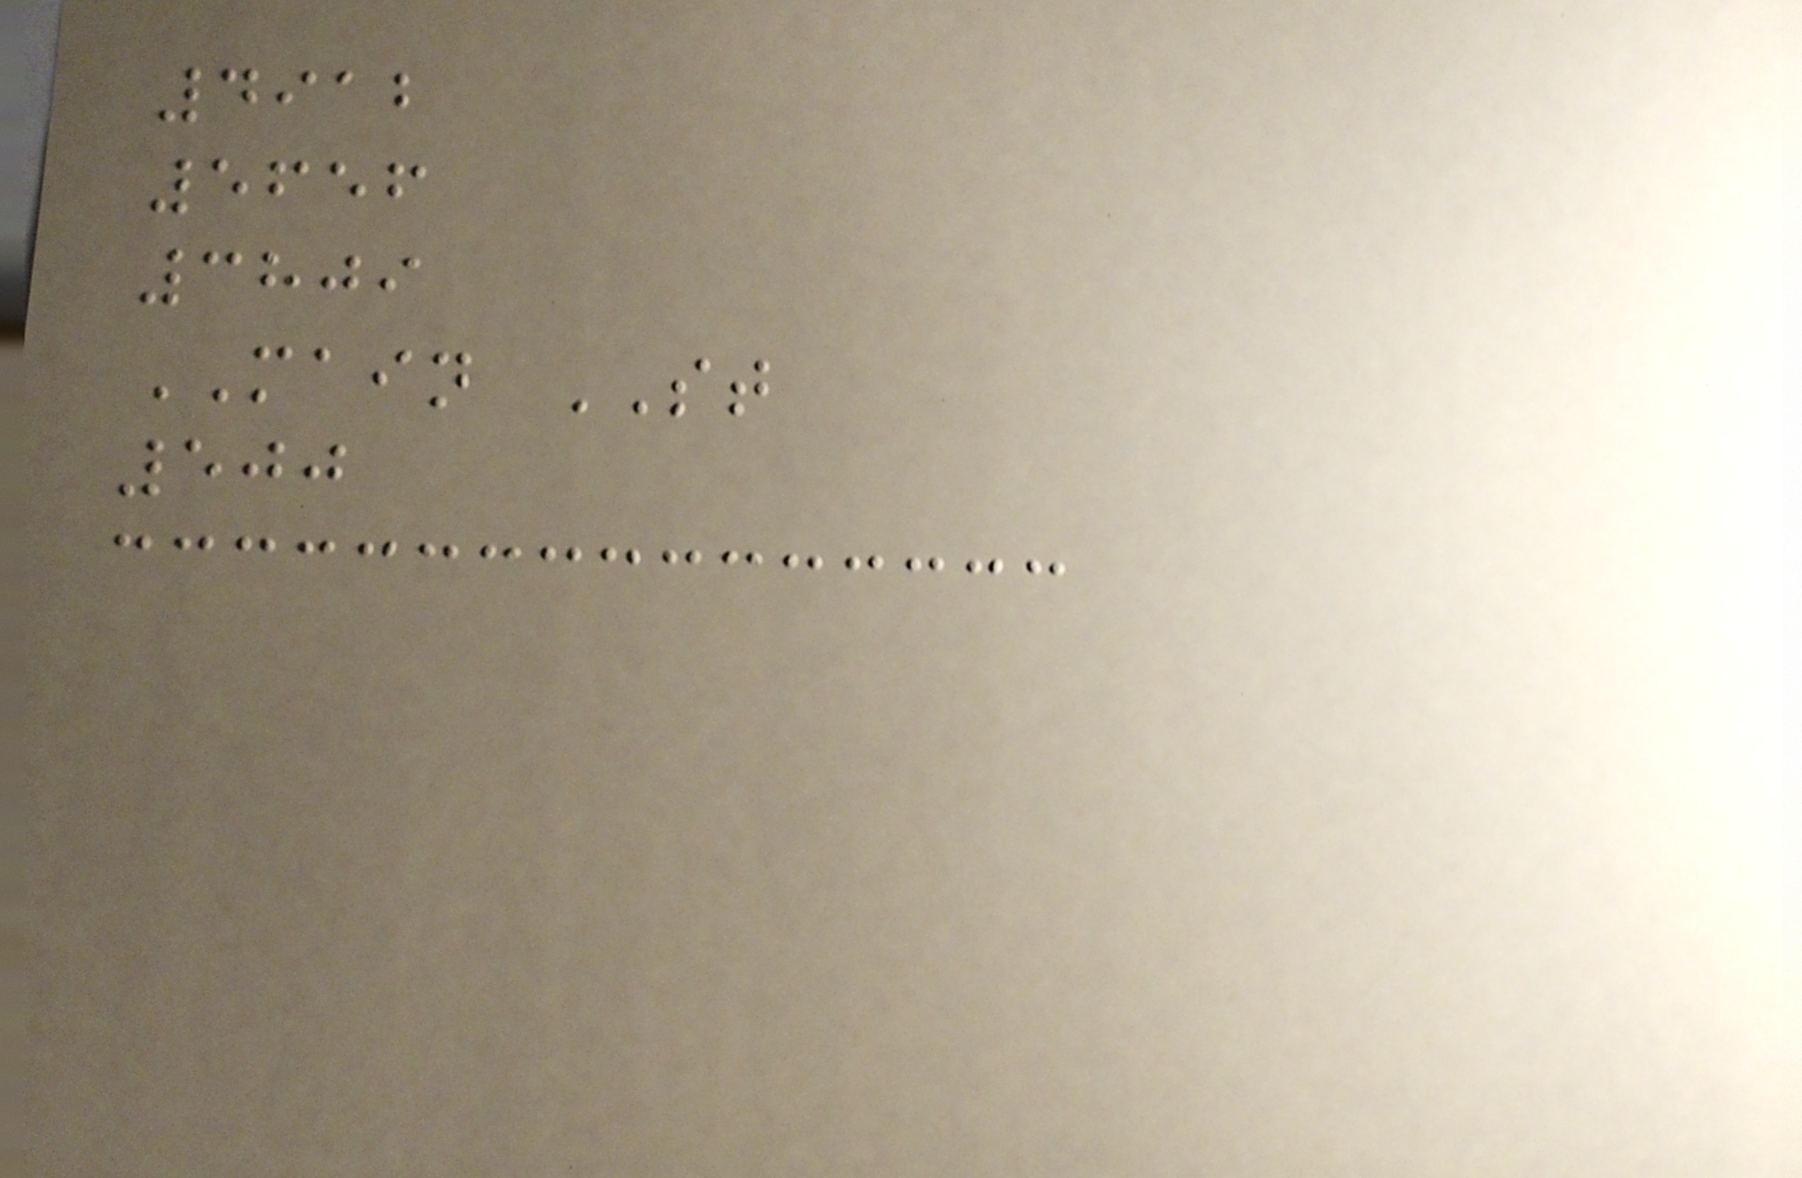4912
5656
3809
MAIN ST
500
